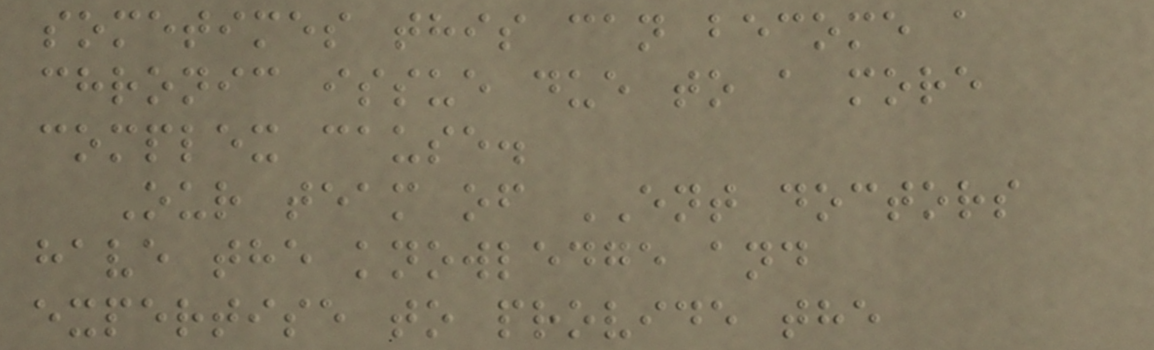sometimes this can become a
chronic issue due to a more
complex cause.
Our team of ENT doctors
have the knowledge and
expertise to provide the
